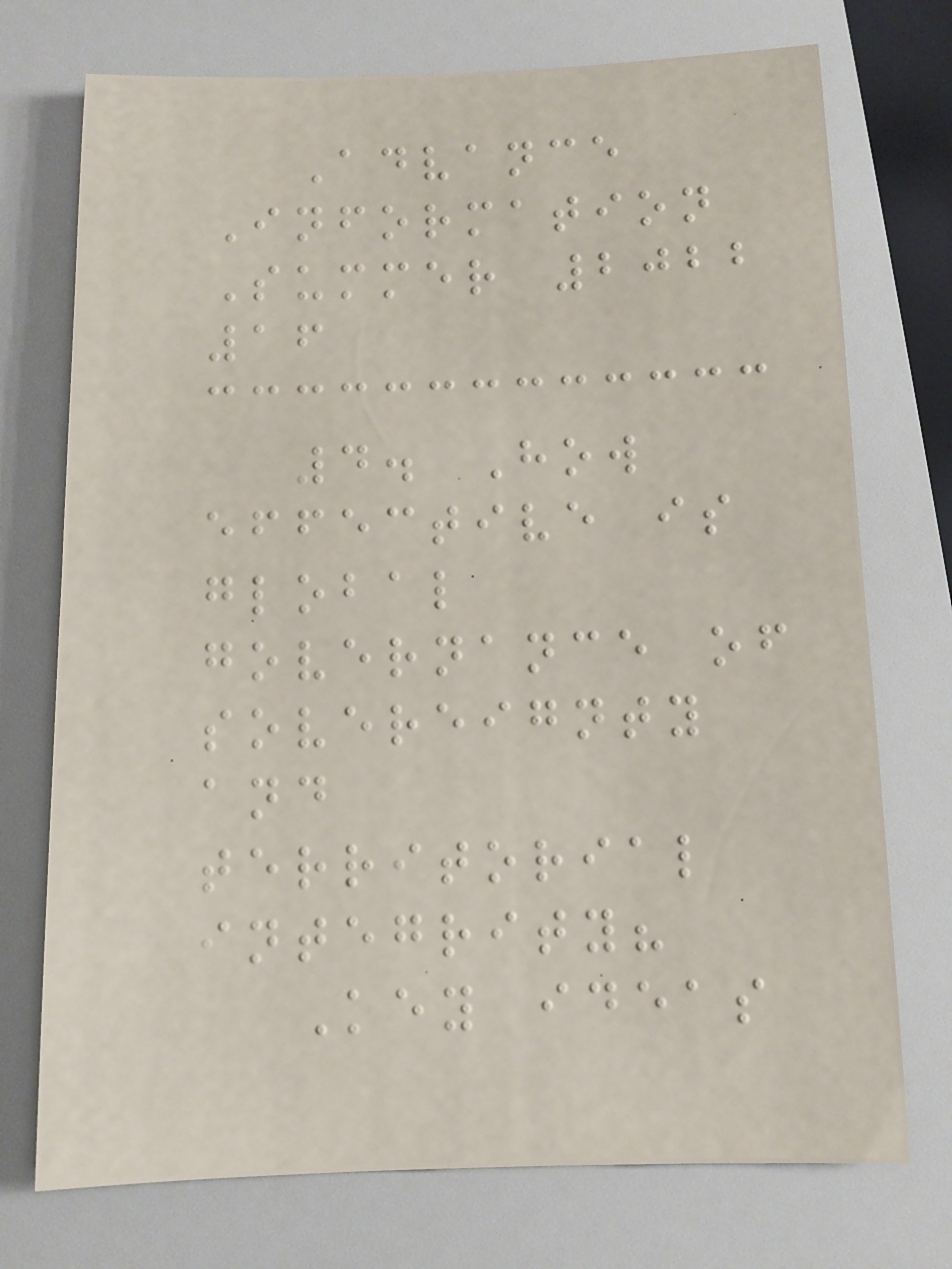Advance
Information
Summer 2022
16
4. How
effective is
global
governance of
sovereignty
and
territorial
integrity?
Key ideas
